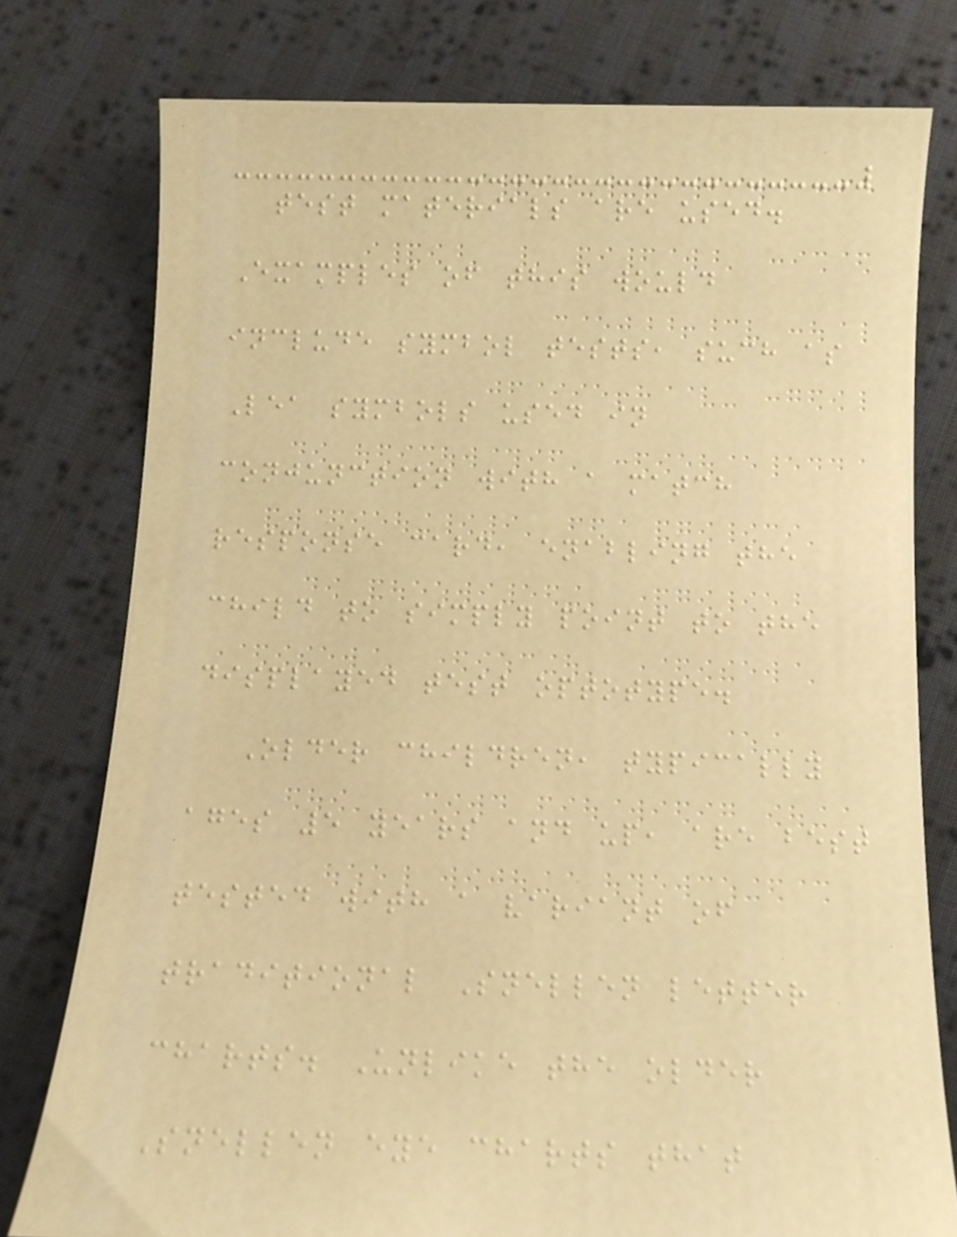test materials are used.
Examples of this would
include symbol tests, such as
Lea symbols used in
conjunction with a match
response card, enabling the
child to simply point to the
displayed test optotype.
Older children, typically
ages 5 years and up, are best
tested with a variant of
traditional Snellen letter
charts. Unlike the older
Snellen eye charts that
